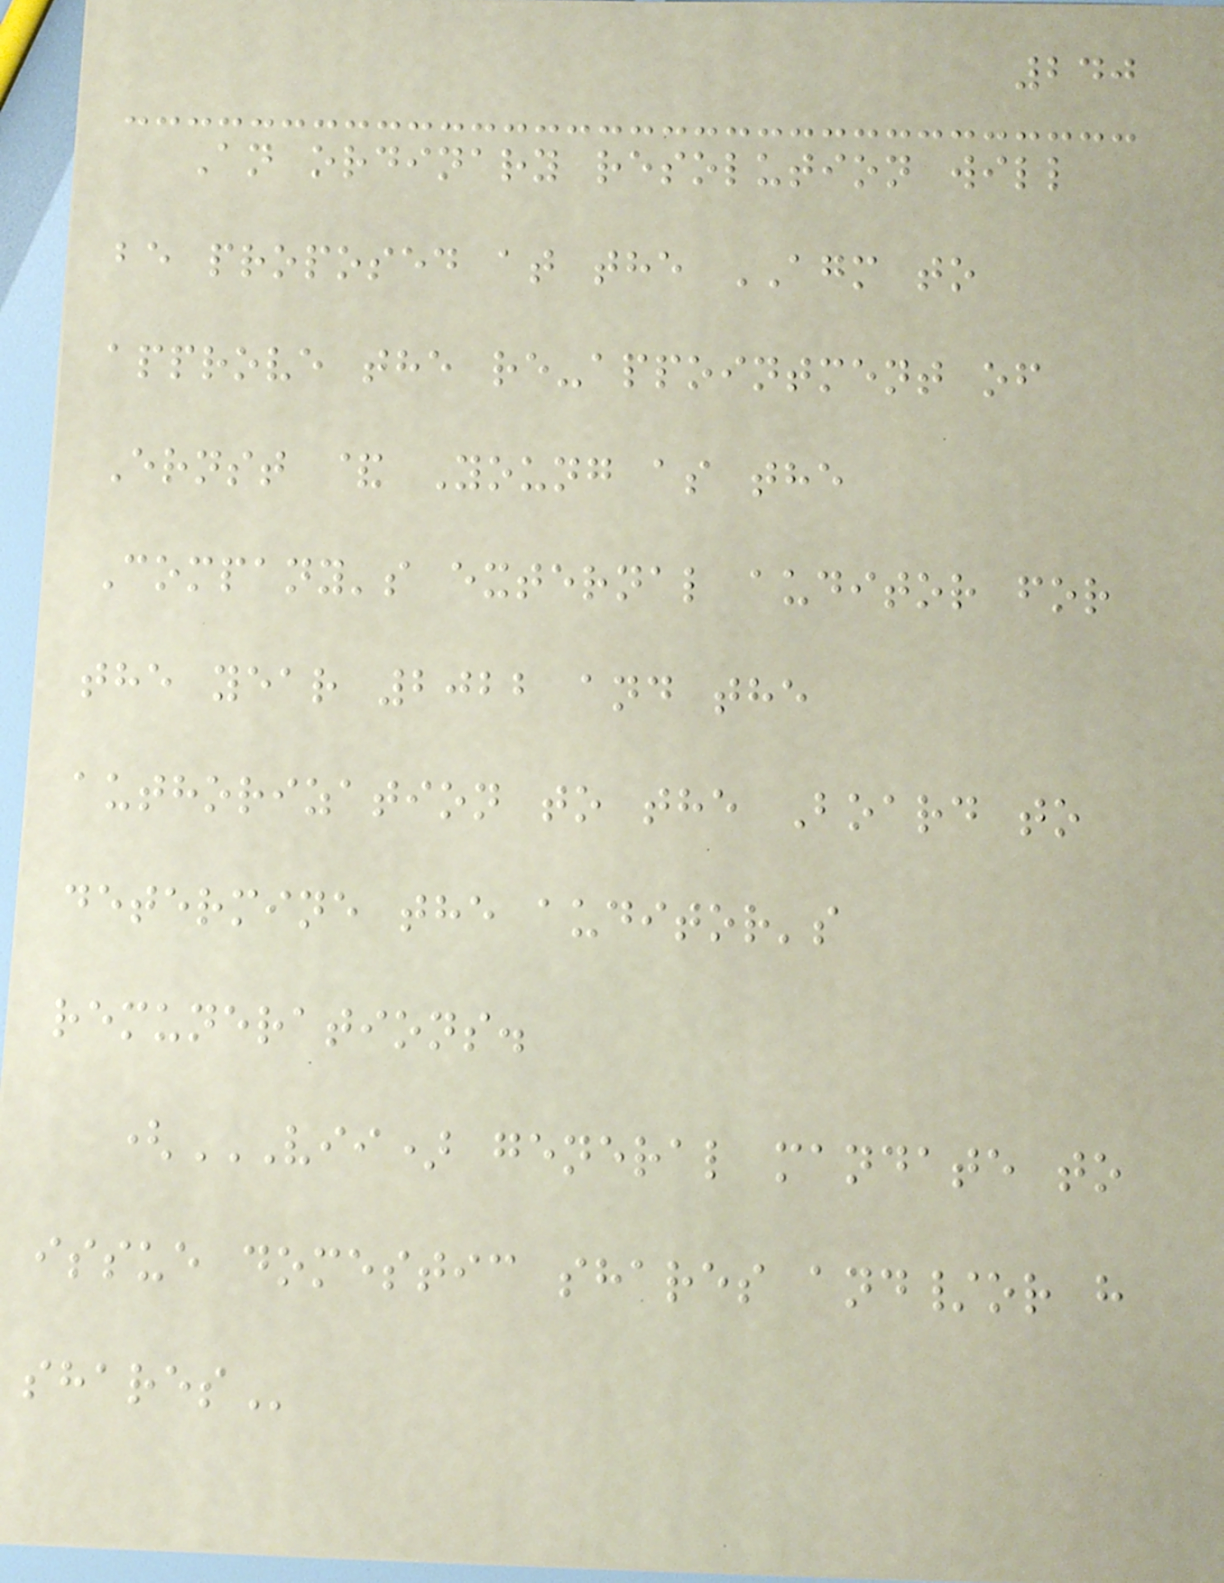240
An ordinary resolution will
be proposed at the AGM to
approve the re-appointment of
Ernst & Young as the
Company's external auditor for
the year 2022 and the
authorization to the Board to
determine the auditor's
remunerations.
(VII) GENERAL MANDATE TO
ISSUE DOMESTIC SHARES AND/OR H
SHARES
